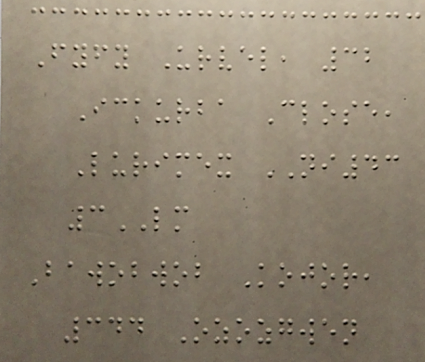Fyfy Urvel, 32
Ickurba Close,
Lurimex NI43
3LM
Bawobwob Kojor,
344 Ozozgwen
